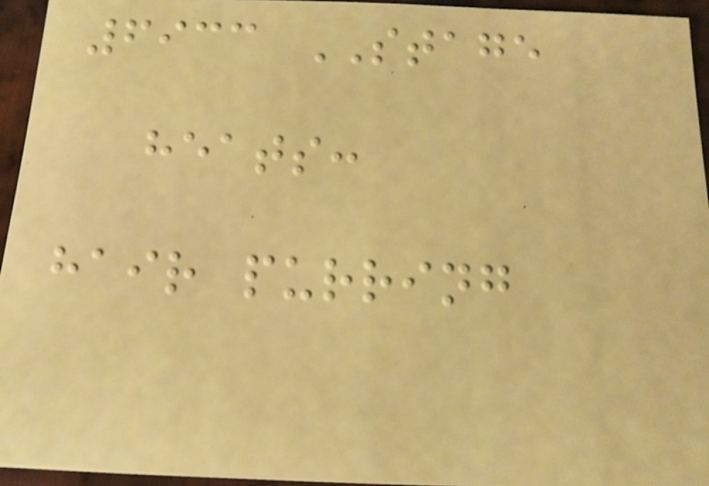6933 STAGE
heats:
hair purring
